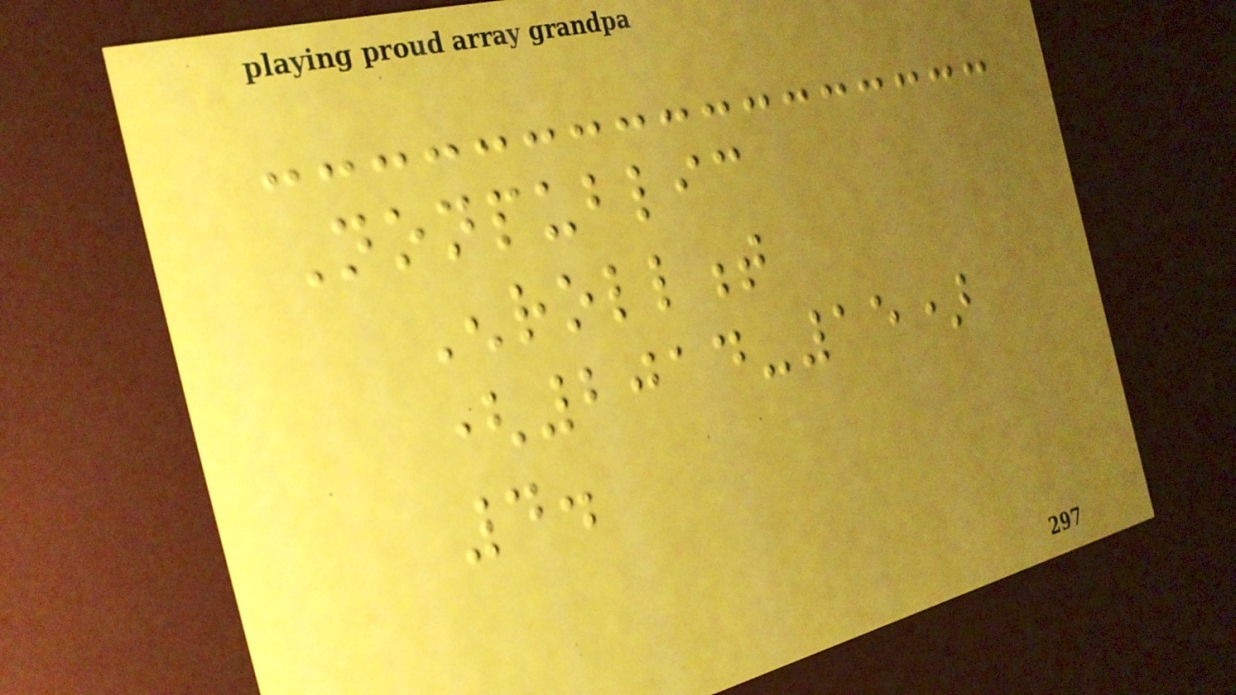Nonpublic
Enrollment
(2014-15)
4.
